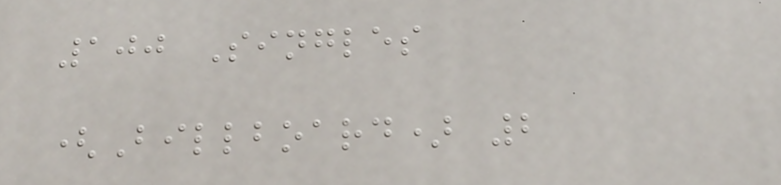100 Singles
(Billboard) 2
